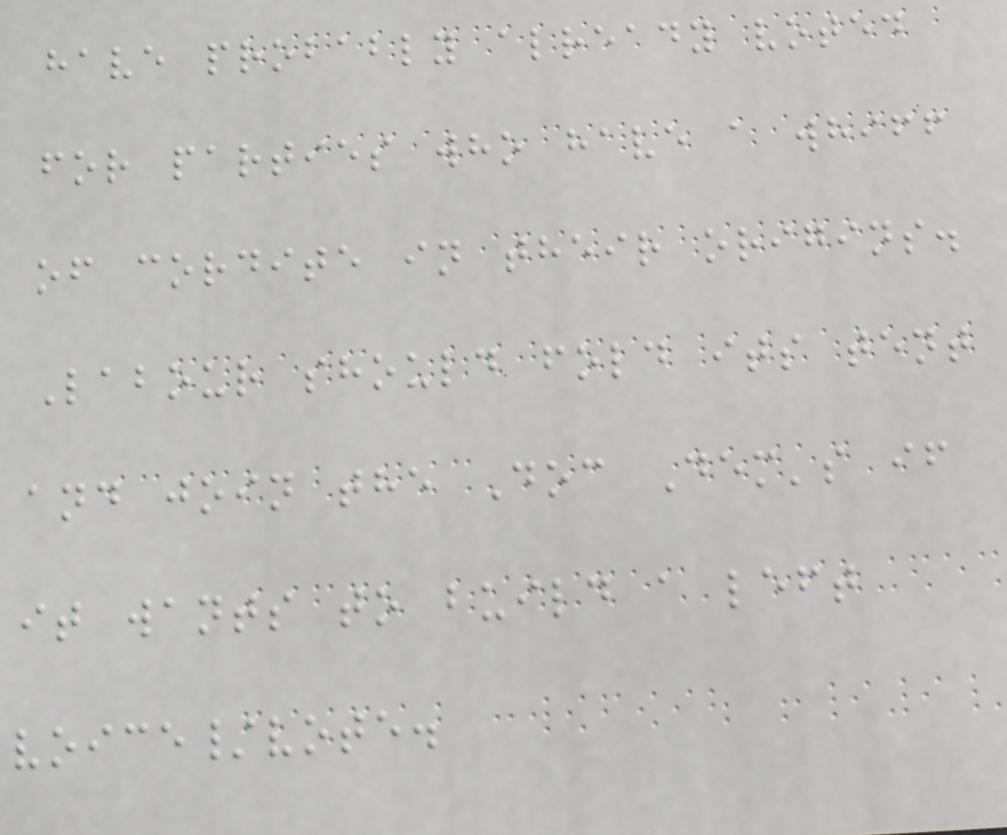have probably already voted
for parties who have a whiff
of cordite in their origins.
Labour should fold its tent
and join the Doc Dem's if
it wants to build a left
voice/vote.
